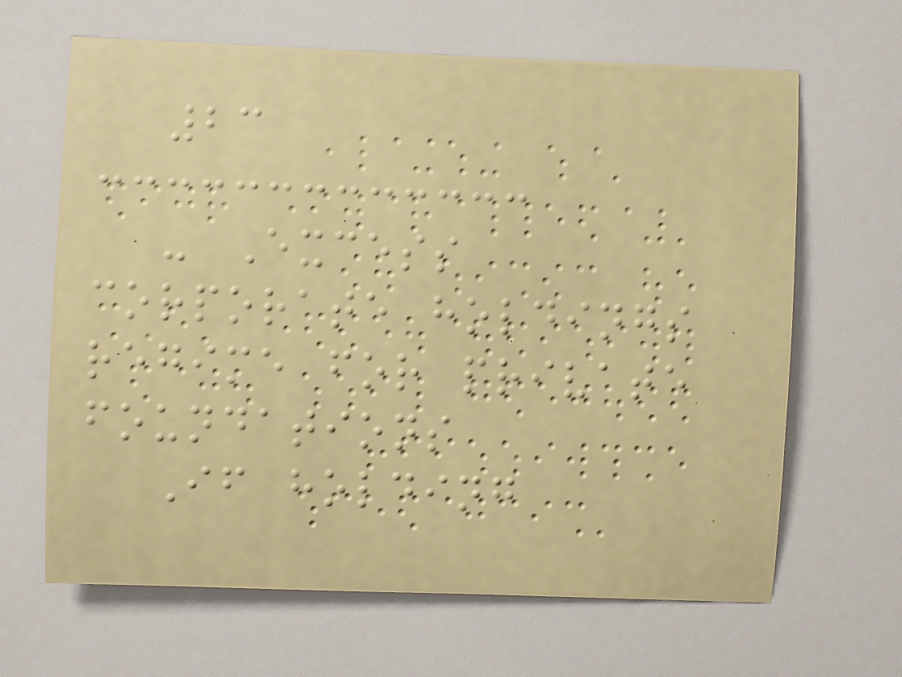23
- Excess
corporate holdings
regime for private
foundations
If holding
